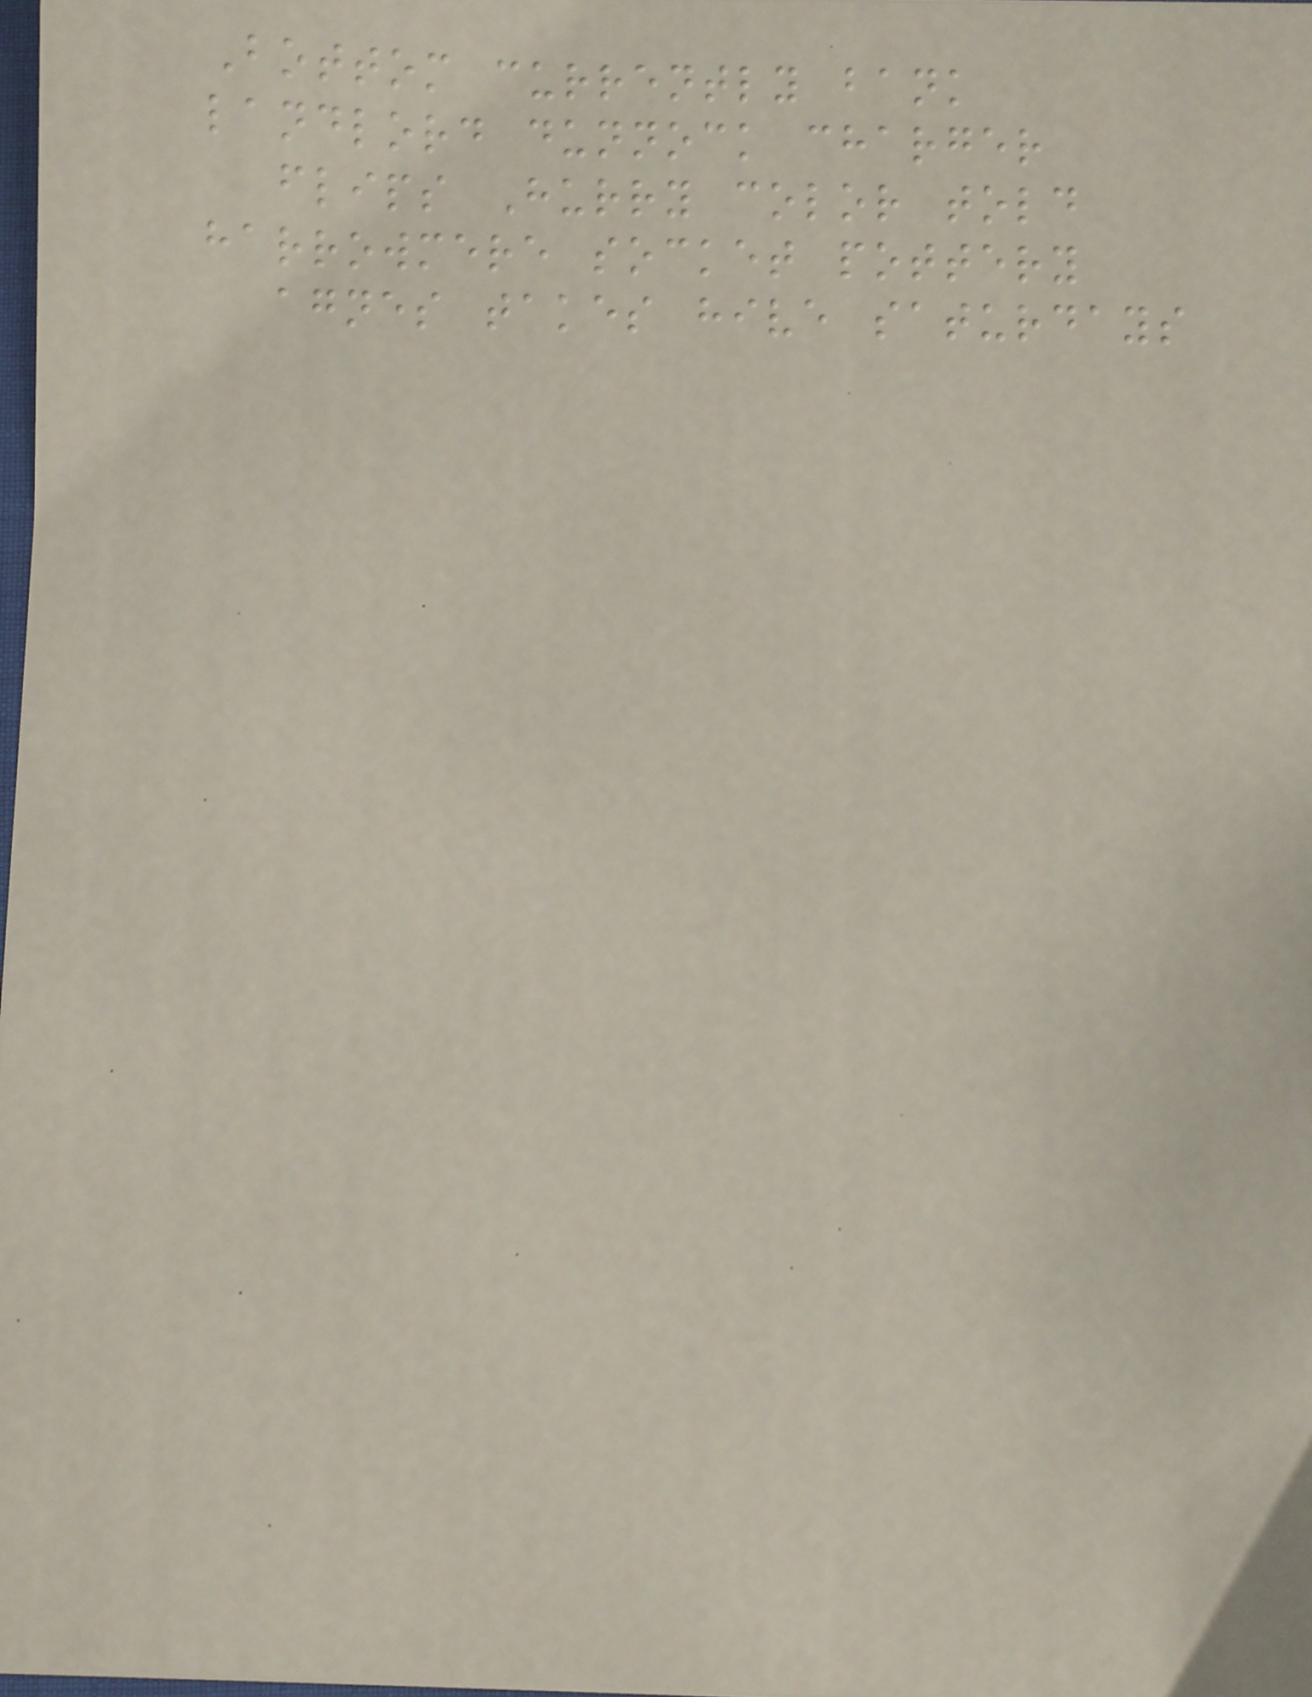Bottom currently bank
landlord dunnock charger
flips Hurry color told
harrowmere socket pottery
agnes takes hive saturdays
